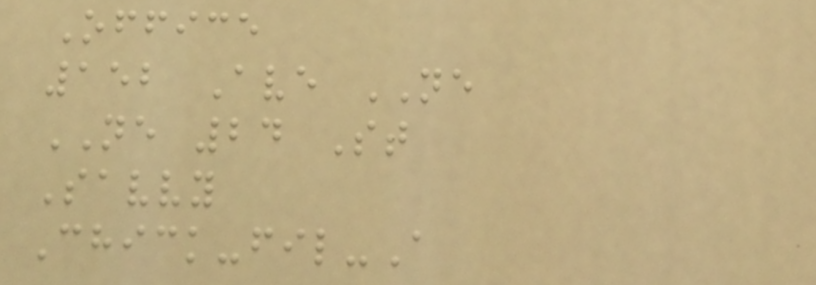Office
152 Ave NE
NE 24 St
Savvy
Chick-fil-A
